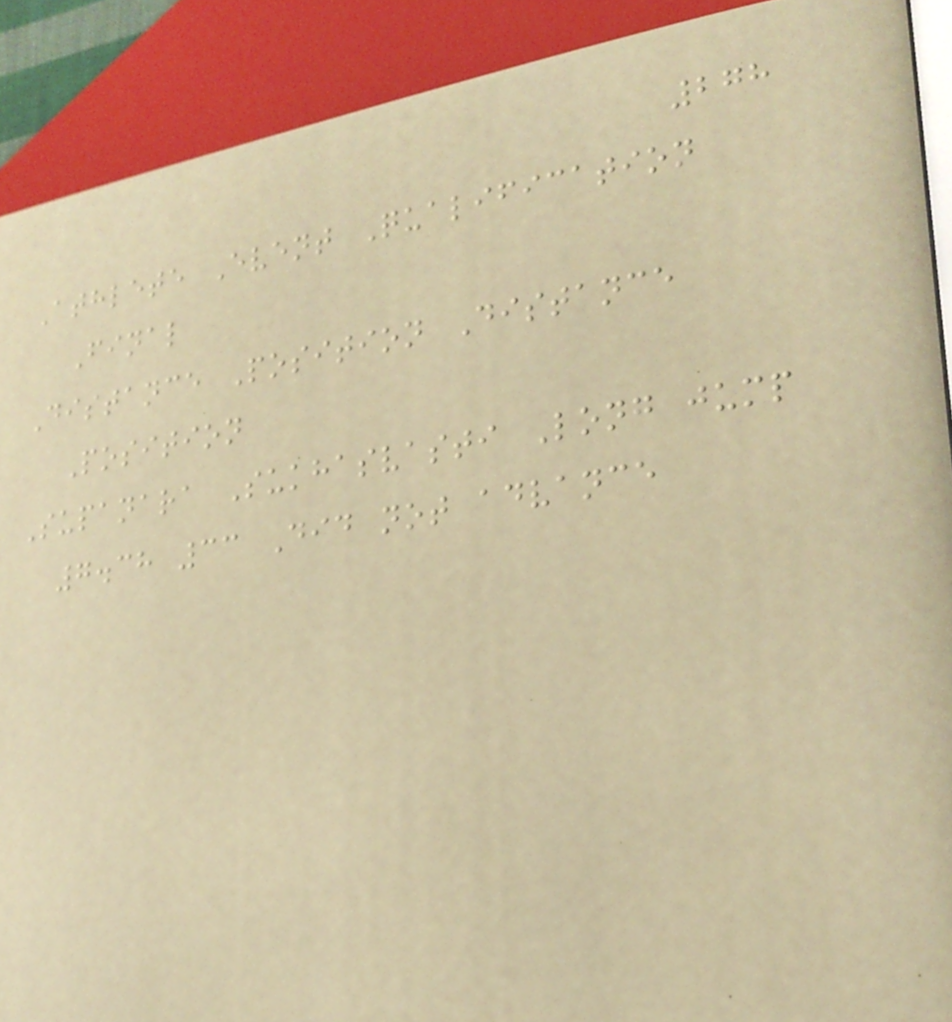278
Athlete Event Qualification
Final
Distance Position Distance
Position
Supanara Sukhasvasti Long jump
7.38 33 Did not advance
